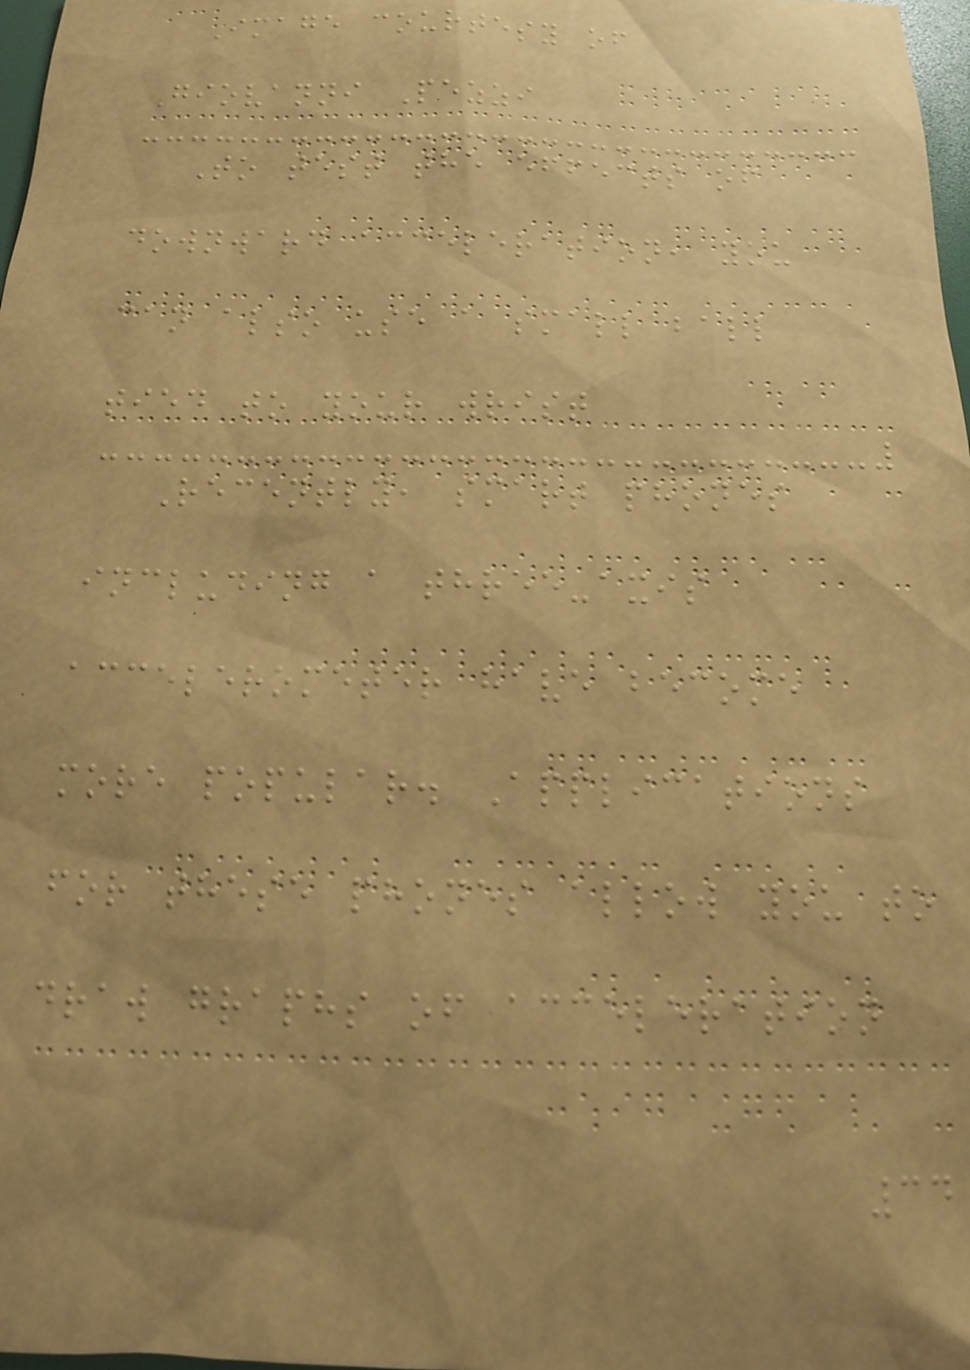Image courtesy of
Giovanni Pezzi
To test the effects of
downward acceleration, you
can also use a small ball
tied to your wrist
Recently, smart phones
including a three-axis
accelerometer have become
more popular. Applications
for these phones allow you to
draw graphs of acceleration
34
